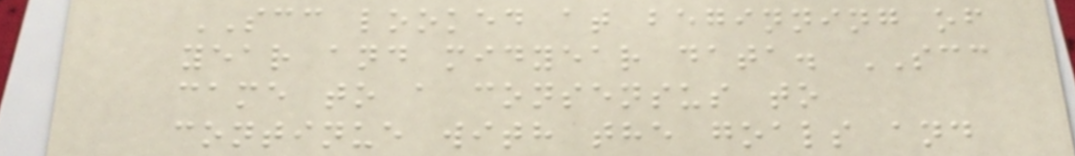SCC looked at beginning of
year and midyear data. SCC
came to a consensus to
continue with the goals and
